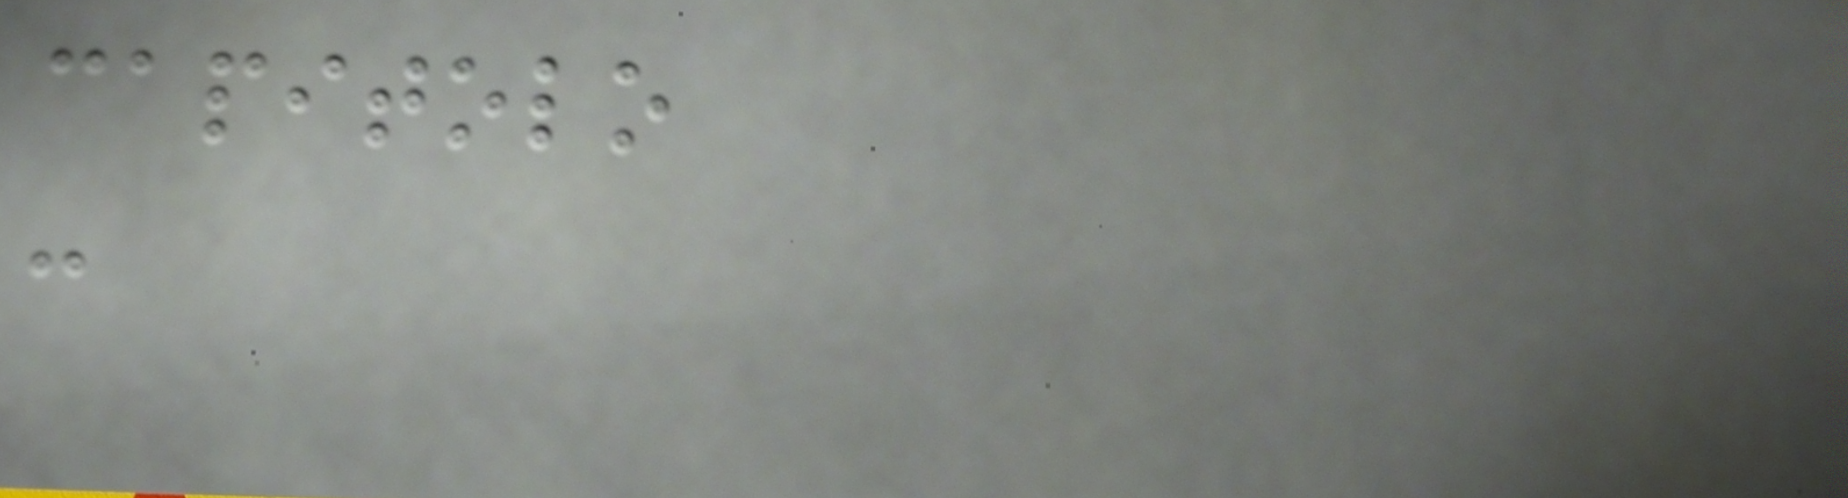capitolo
-
